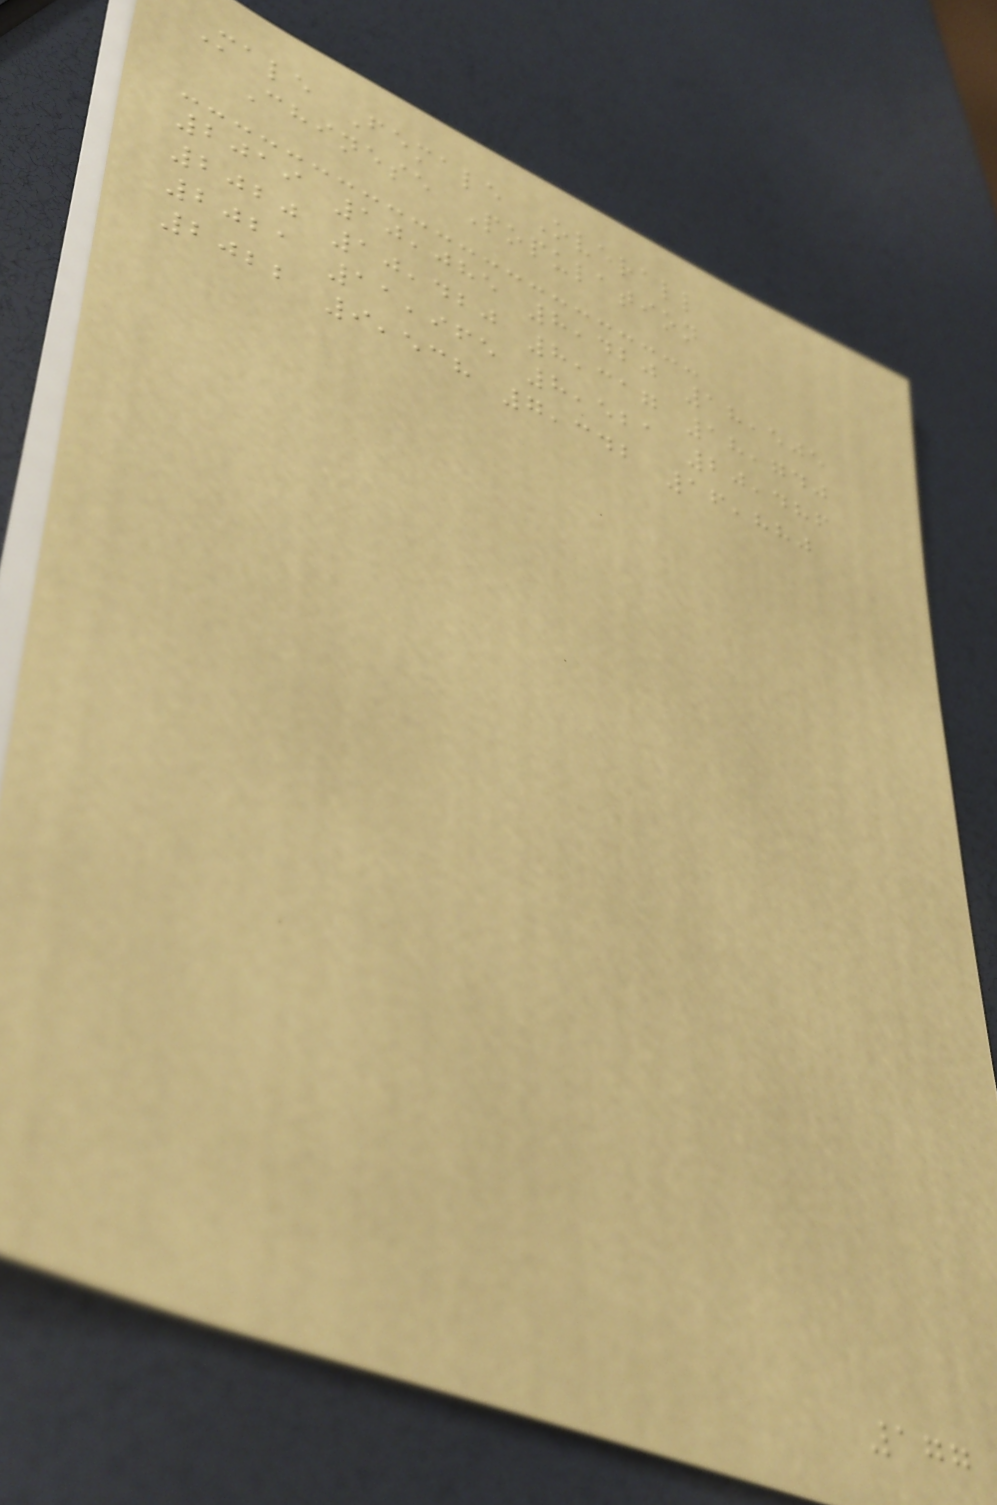Male Female Overall
Chinese Population
2019 10,085 8,420 18,505
2020 10,420 8,317 18,740
2021 11,965 8,521 20,486
2022 9,538 7,342 16,880
177
